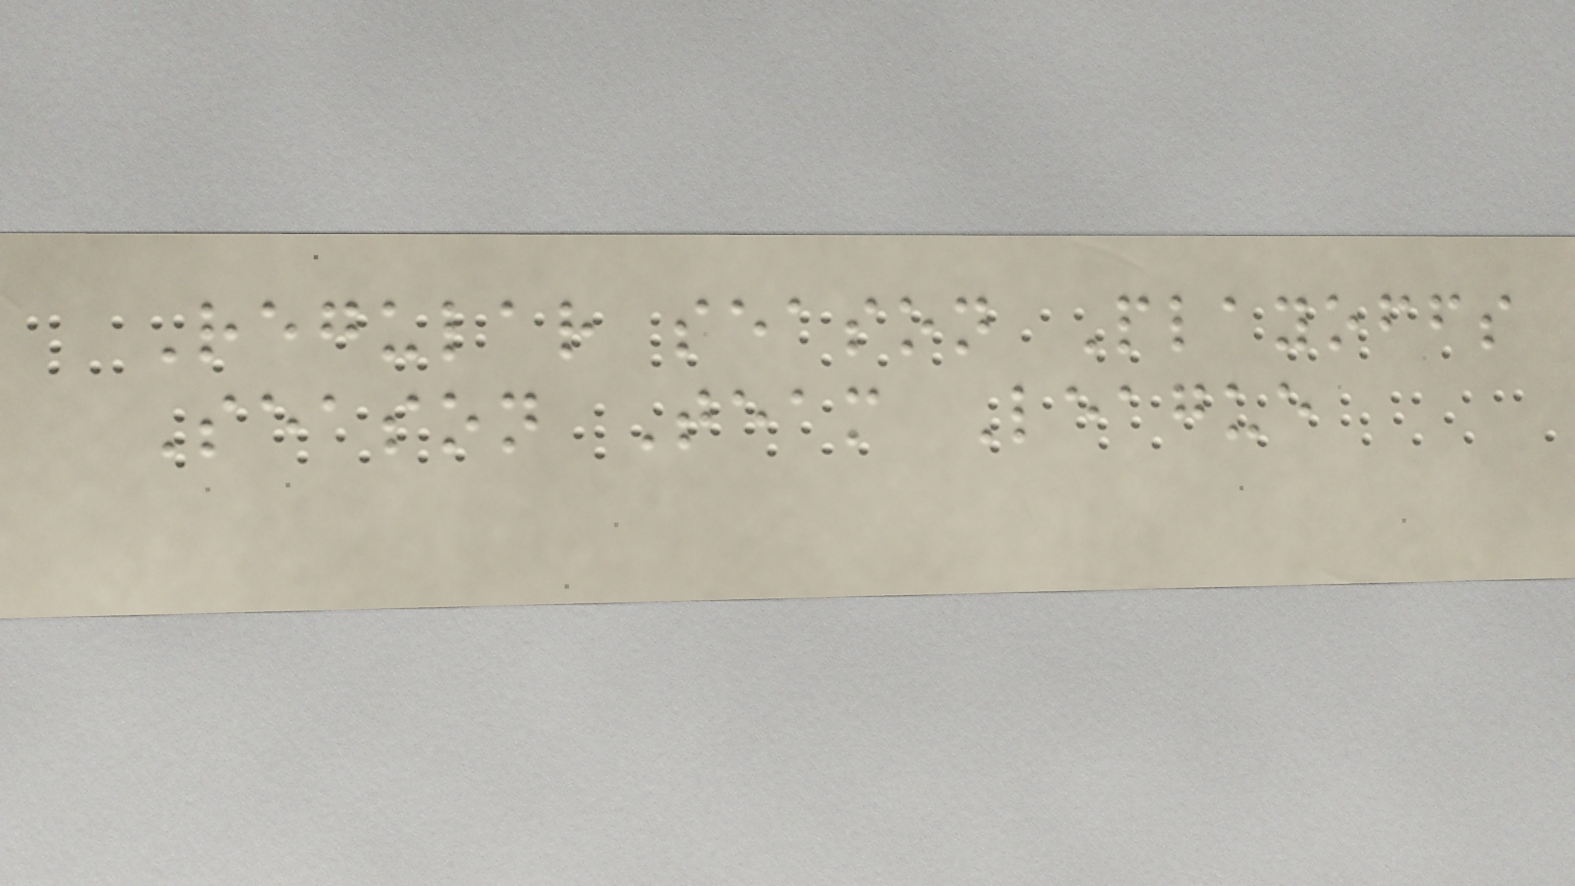Regular season Playoffs
Season Team League
